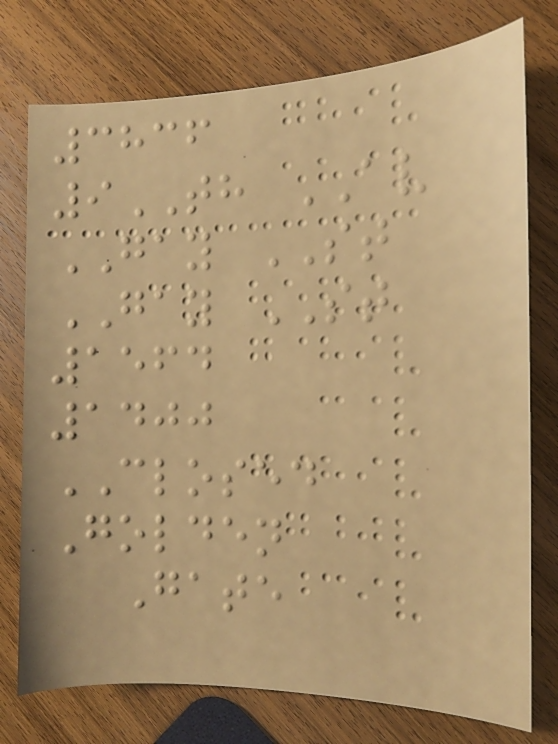3836
9TH AV
GAY ST
GAY ST
1564
1400
CLOSED
Golden
Gate
